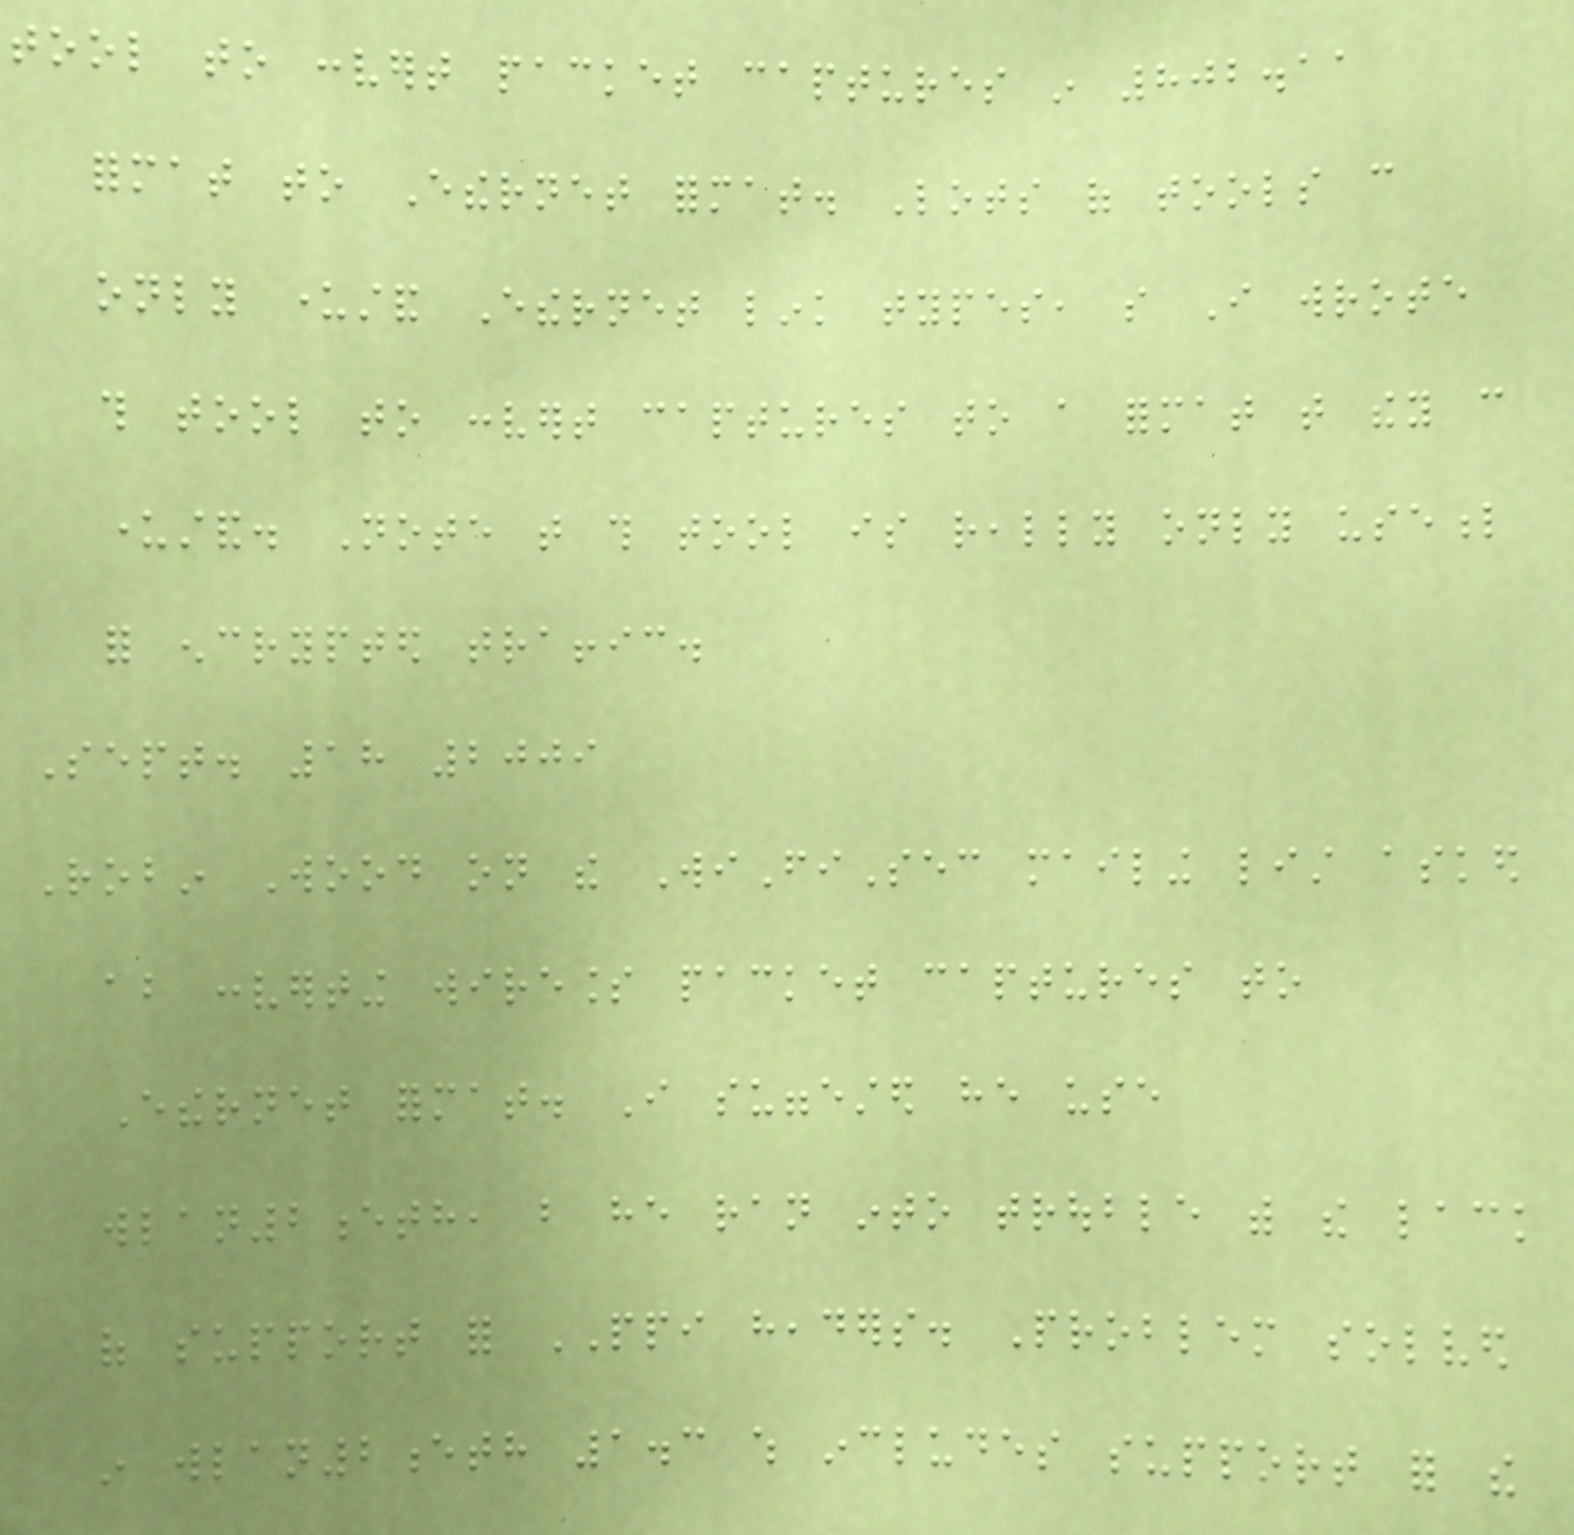tool to convert packet captures in 802.11
format to Ethernet format. Lots of tools can
only understand Ethernet link types, so I wrote
this tool to convert captures to a format that they can
understand. Note that this tool is really only useful
for encrypted traffic.
Sept. 18 2009
Robin Wood on the WiFiSec mailing list asked
about converting wireless packet captures to
Ethernet format. I suggested he use
wlan2eth, but he ran into trouble with the lack
of support for PPI headers. Problem solved
in wlan2eth 1.3 which includes support for the
